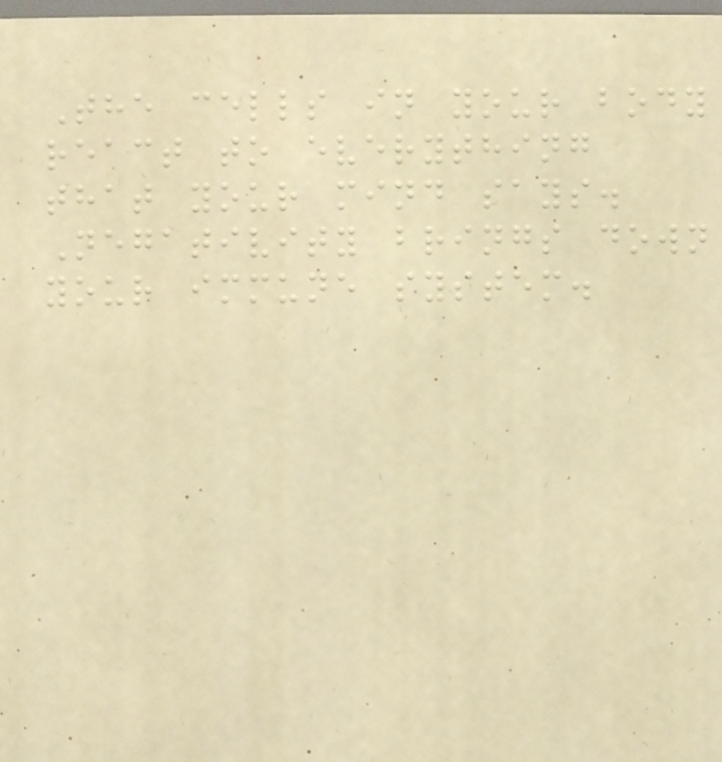The cells in your body
react to everything
that your mind says.
Negativity brings down
your immune system.
